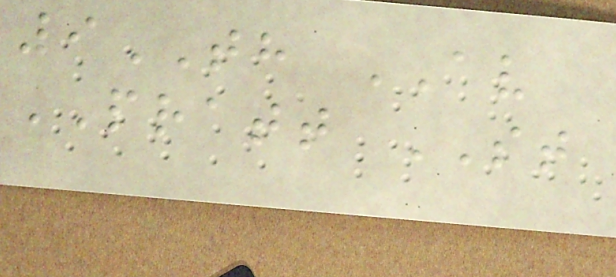9TH AV
PRATT ST
